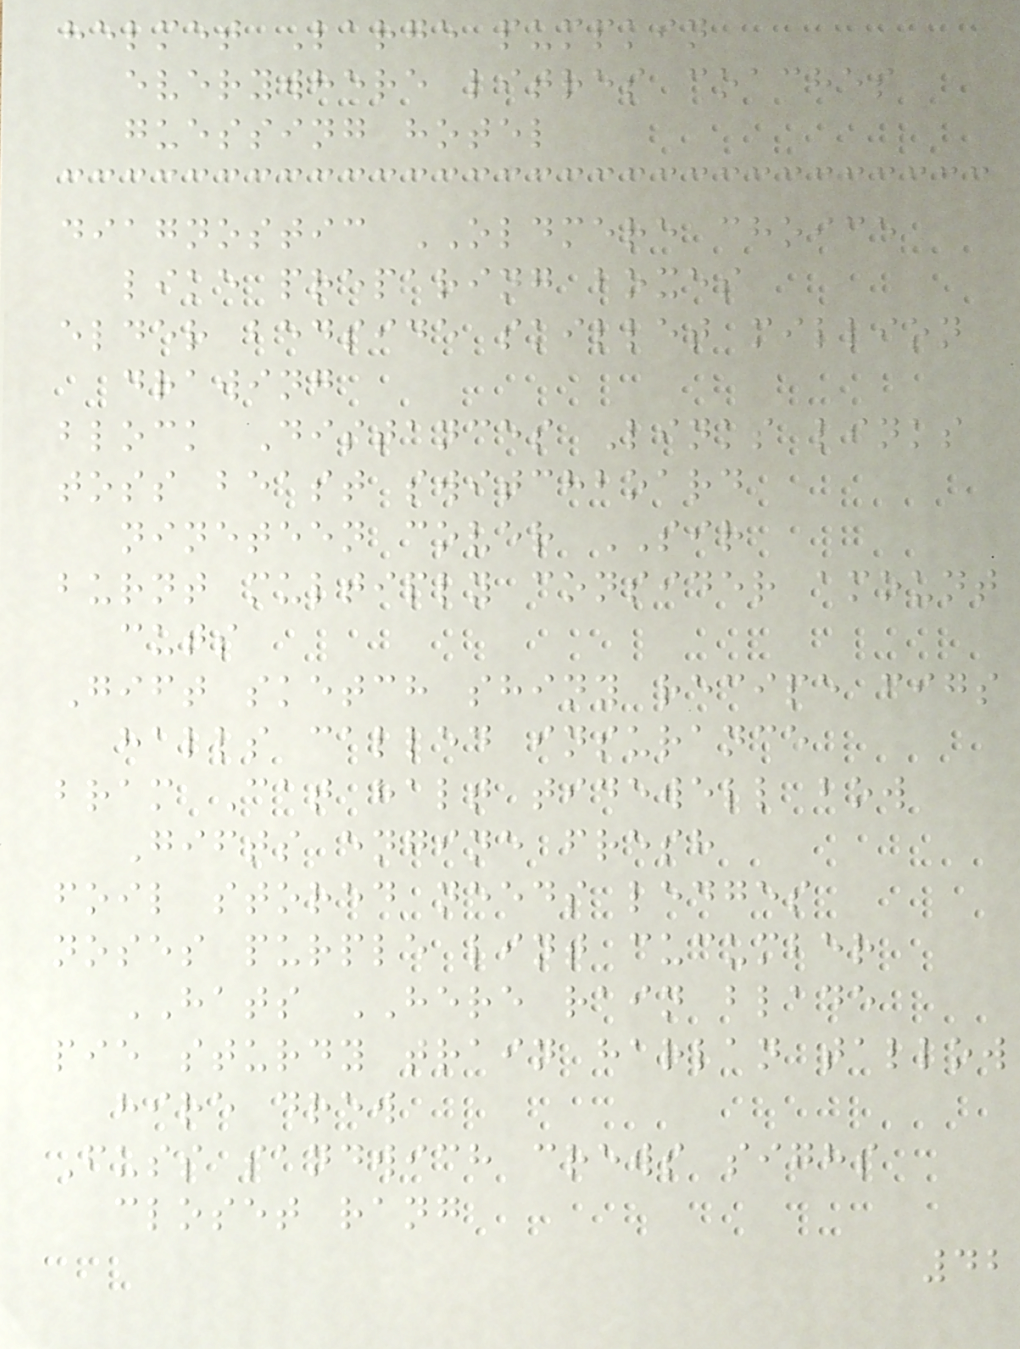helmet Large pumpkin
everywhere litres coaches
guessing hotel
diagnostic OLDMERE choice
like preparing boxes
elder bedside skillet million
drawing
block Distances Links links
toss beast switchboard
nineteen cover SIR
burnt multiply consider amount
cuts
Gift sketch shiny recipe figs
halls called insurance
bram Cat halt tidewell bow
Gifts engine fresh
foil stored needs ledges
noses purple lint cucumber
HATS HERE rain blade
pie sturdy train harlan tallow
hire drew
Fuss sandwich crews sighs
closet rang
42
